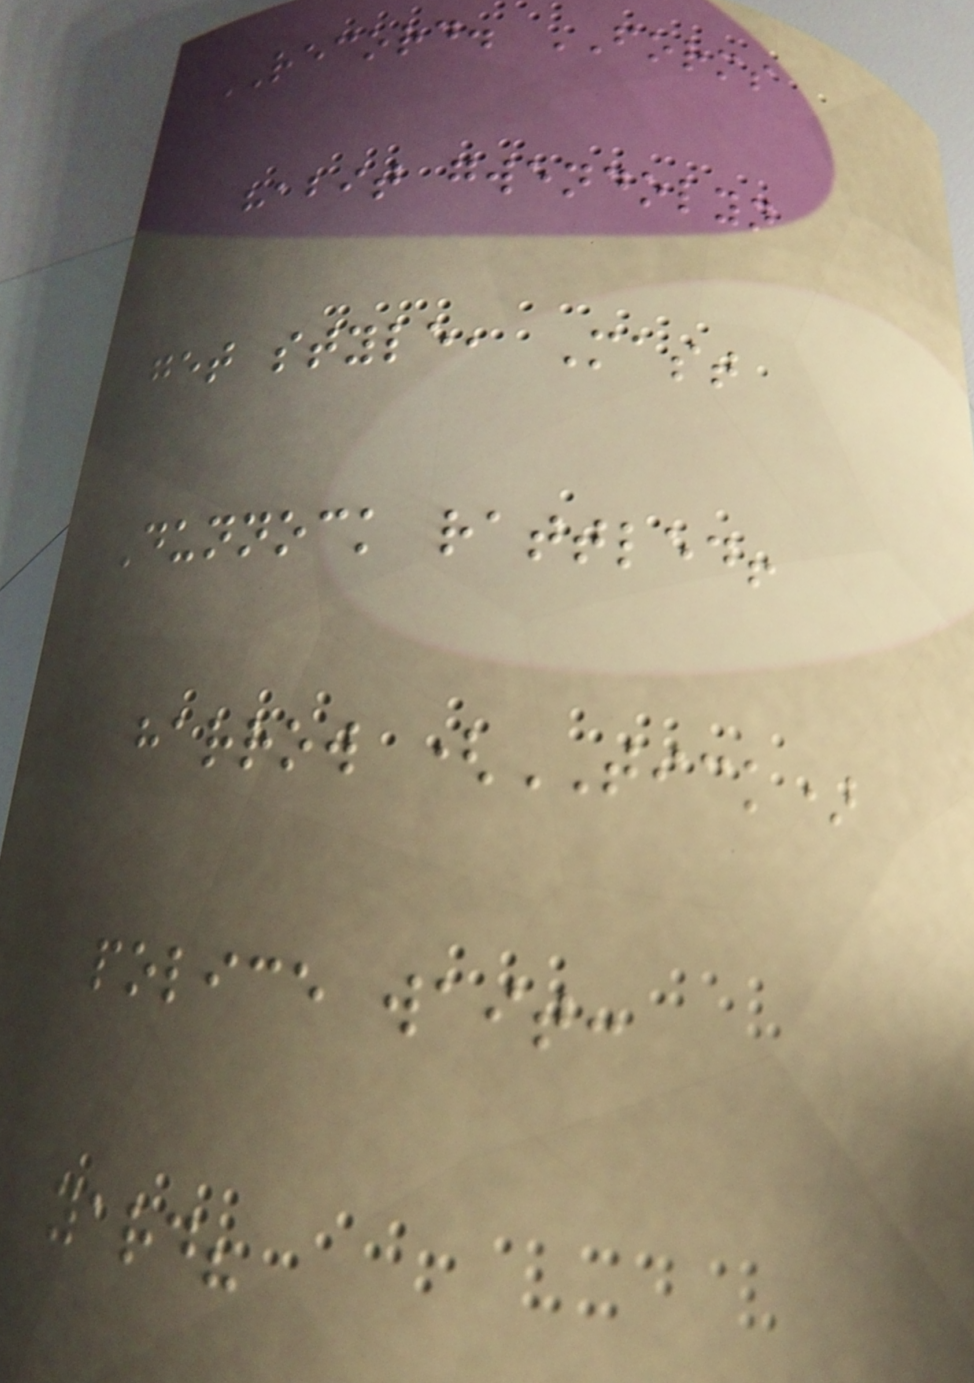RECORD. FORMS
habit gwendolyn
get style, Mast
Dunnock rattled!
harrow (TICK)
police wait:
yard?
